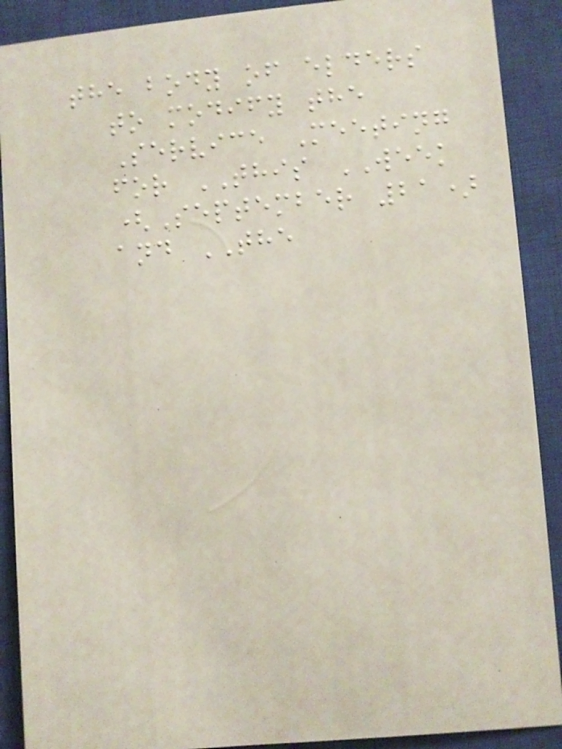the body of elders
to modify the
Service Meeting
for THIS WEEK
(September 21)
and THE
